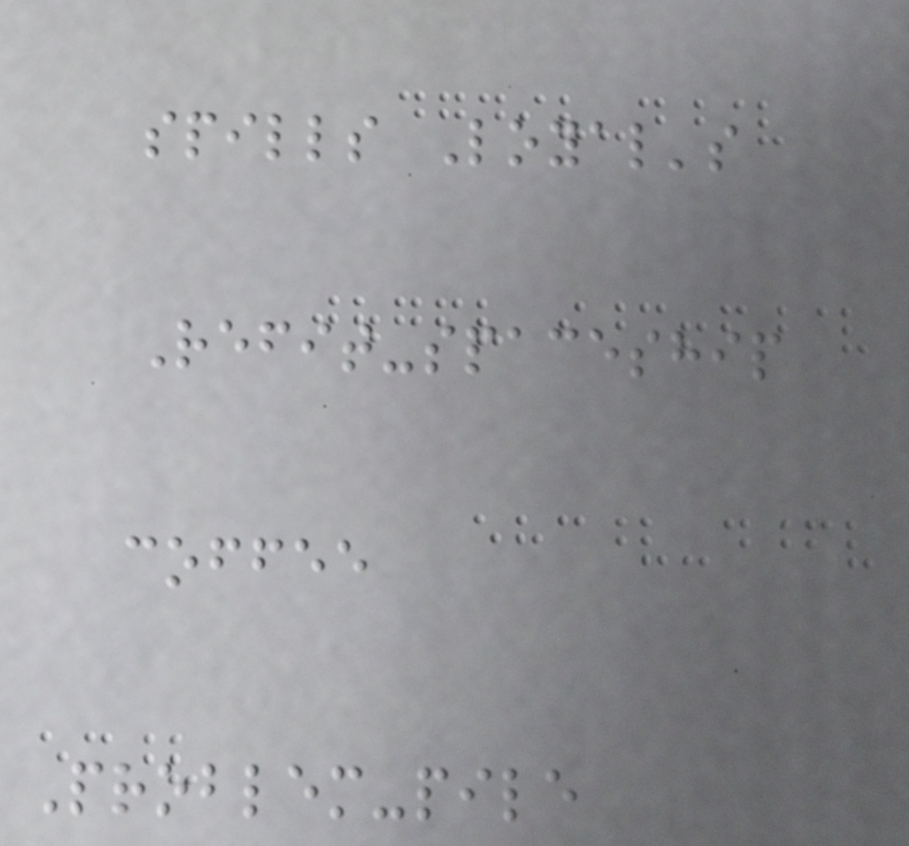spills Loyal's
Refit-spaceship
coffee
Problem-pile
